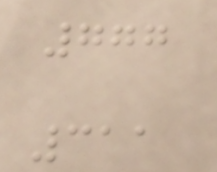777
311
